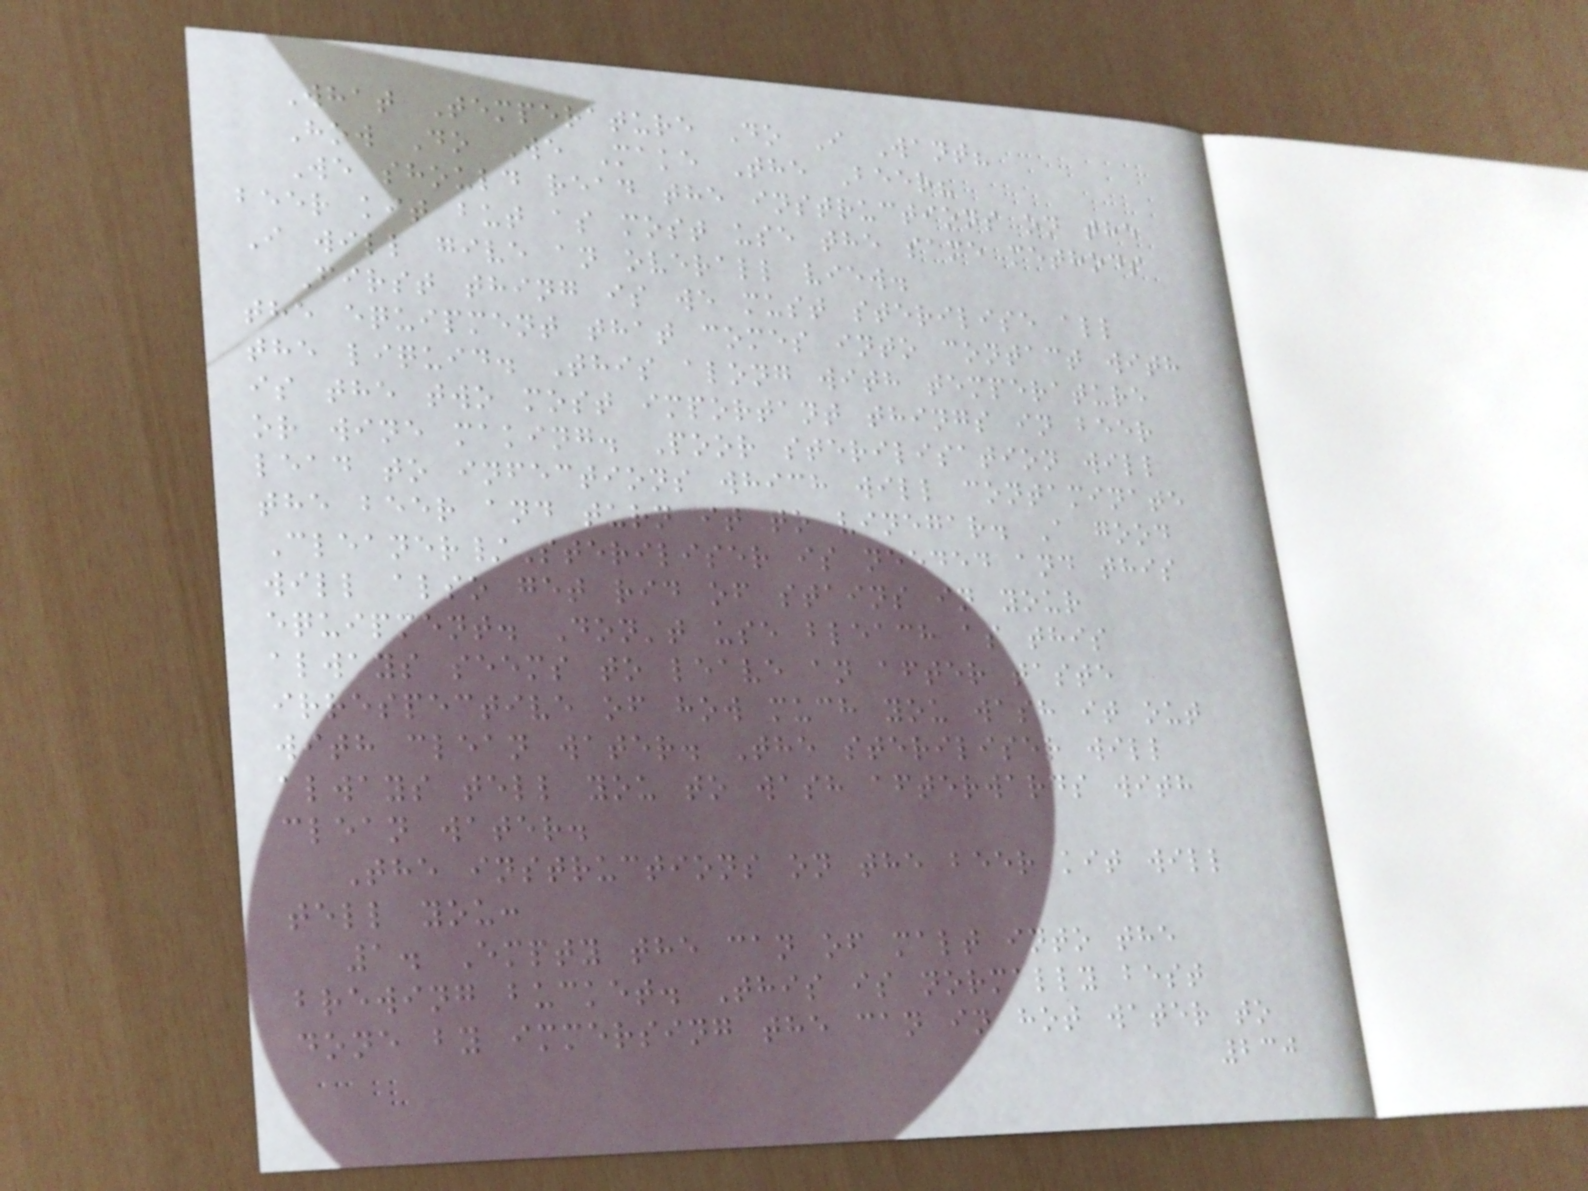What Temperature Do I Want?
How Do We Make The Beer?
We should read the instructions on the
beer kit but as most use the same methods
I will give an overall view.
First thing is we must sterilise all
the equipment that comes into contact with
the liquid. This along with temperature
is the two most important things in beer
or wine making. Poor sterilisation will
lead to infections which will contaminate
the beer and turn it to vinegar. A good
Cleaner/Steriliser is needed and this
will also get rid of stains in your
equipment. Don't use bleach as this
always seems to leave an after taste
irrespective of how much you wash it out
with clean water. The steriliser will
always tell you to wash afterwards with
clean water.
The instructions on the beer kit will
tell you:
1. Empty the can of malt into the
brewing bucket. This is normally best
done by immersing the can in hot water to
230
